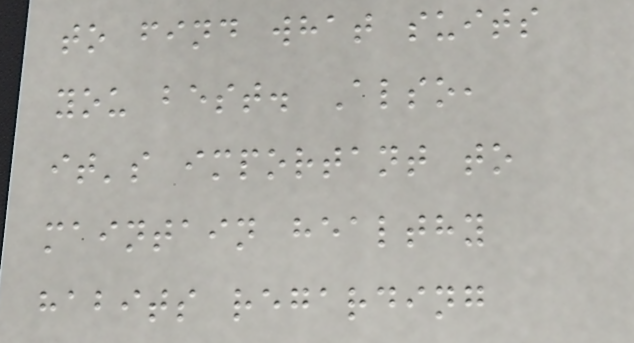to find what suits
you best. Also,
it's important to
maintain healthy
habits regarding
